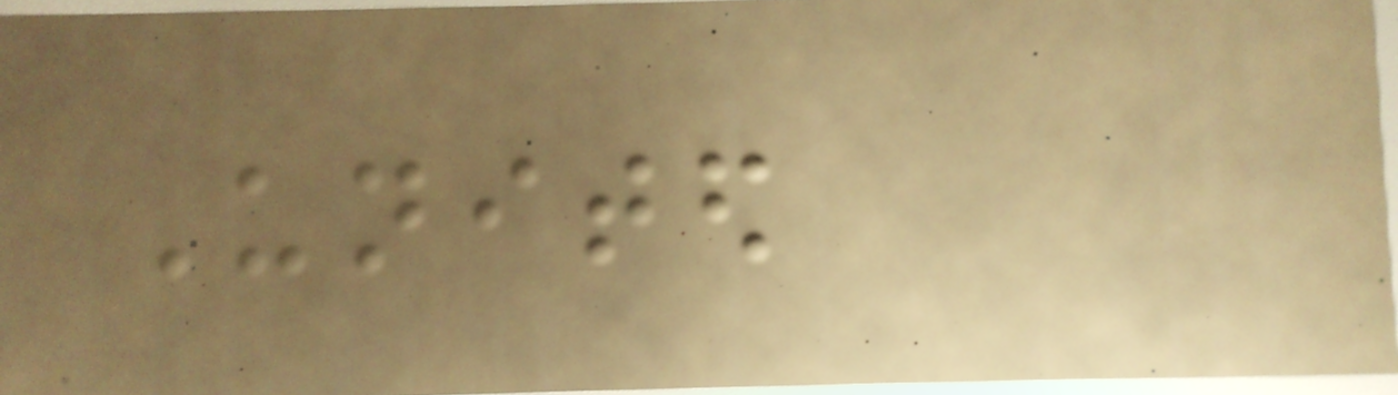United
